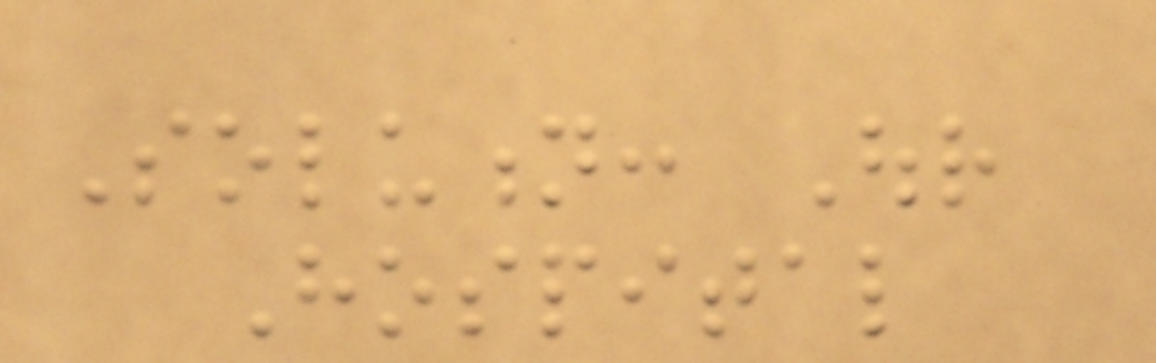Solution: Our
Hospital
